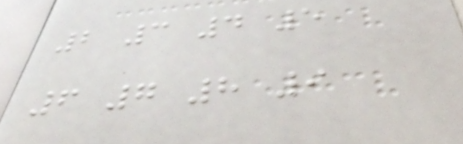2 3 4 5
6 7 8 9
